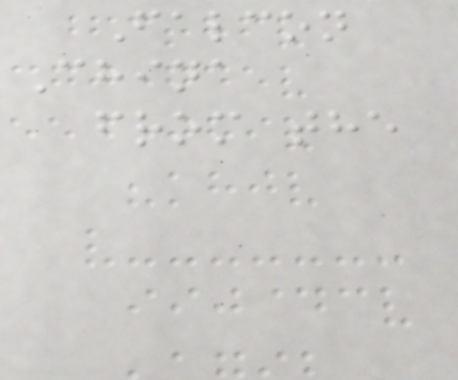Falcon
China
from the
